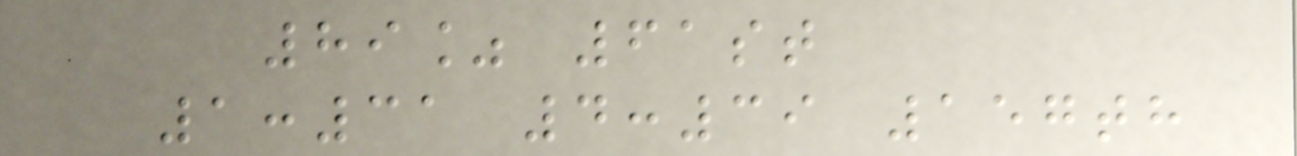89% 61st
1:31 4:39 157th
